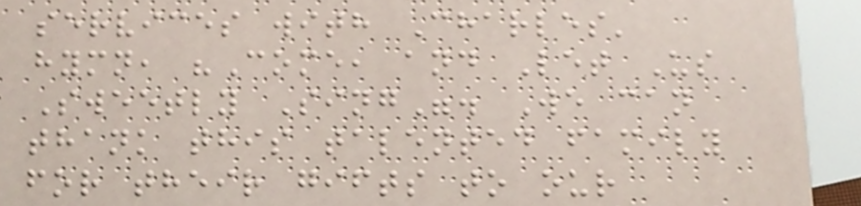services with Charles'
hymn, "Come, and Let Us
Sweetly Sing". We can
thank this talented family
for their gifts to our
